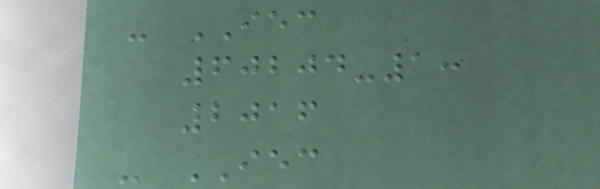- IEC
60204-1:
2016
- IEC
